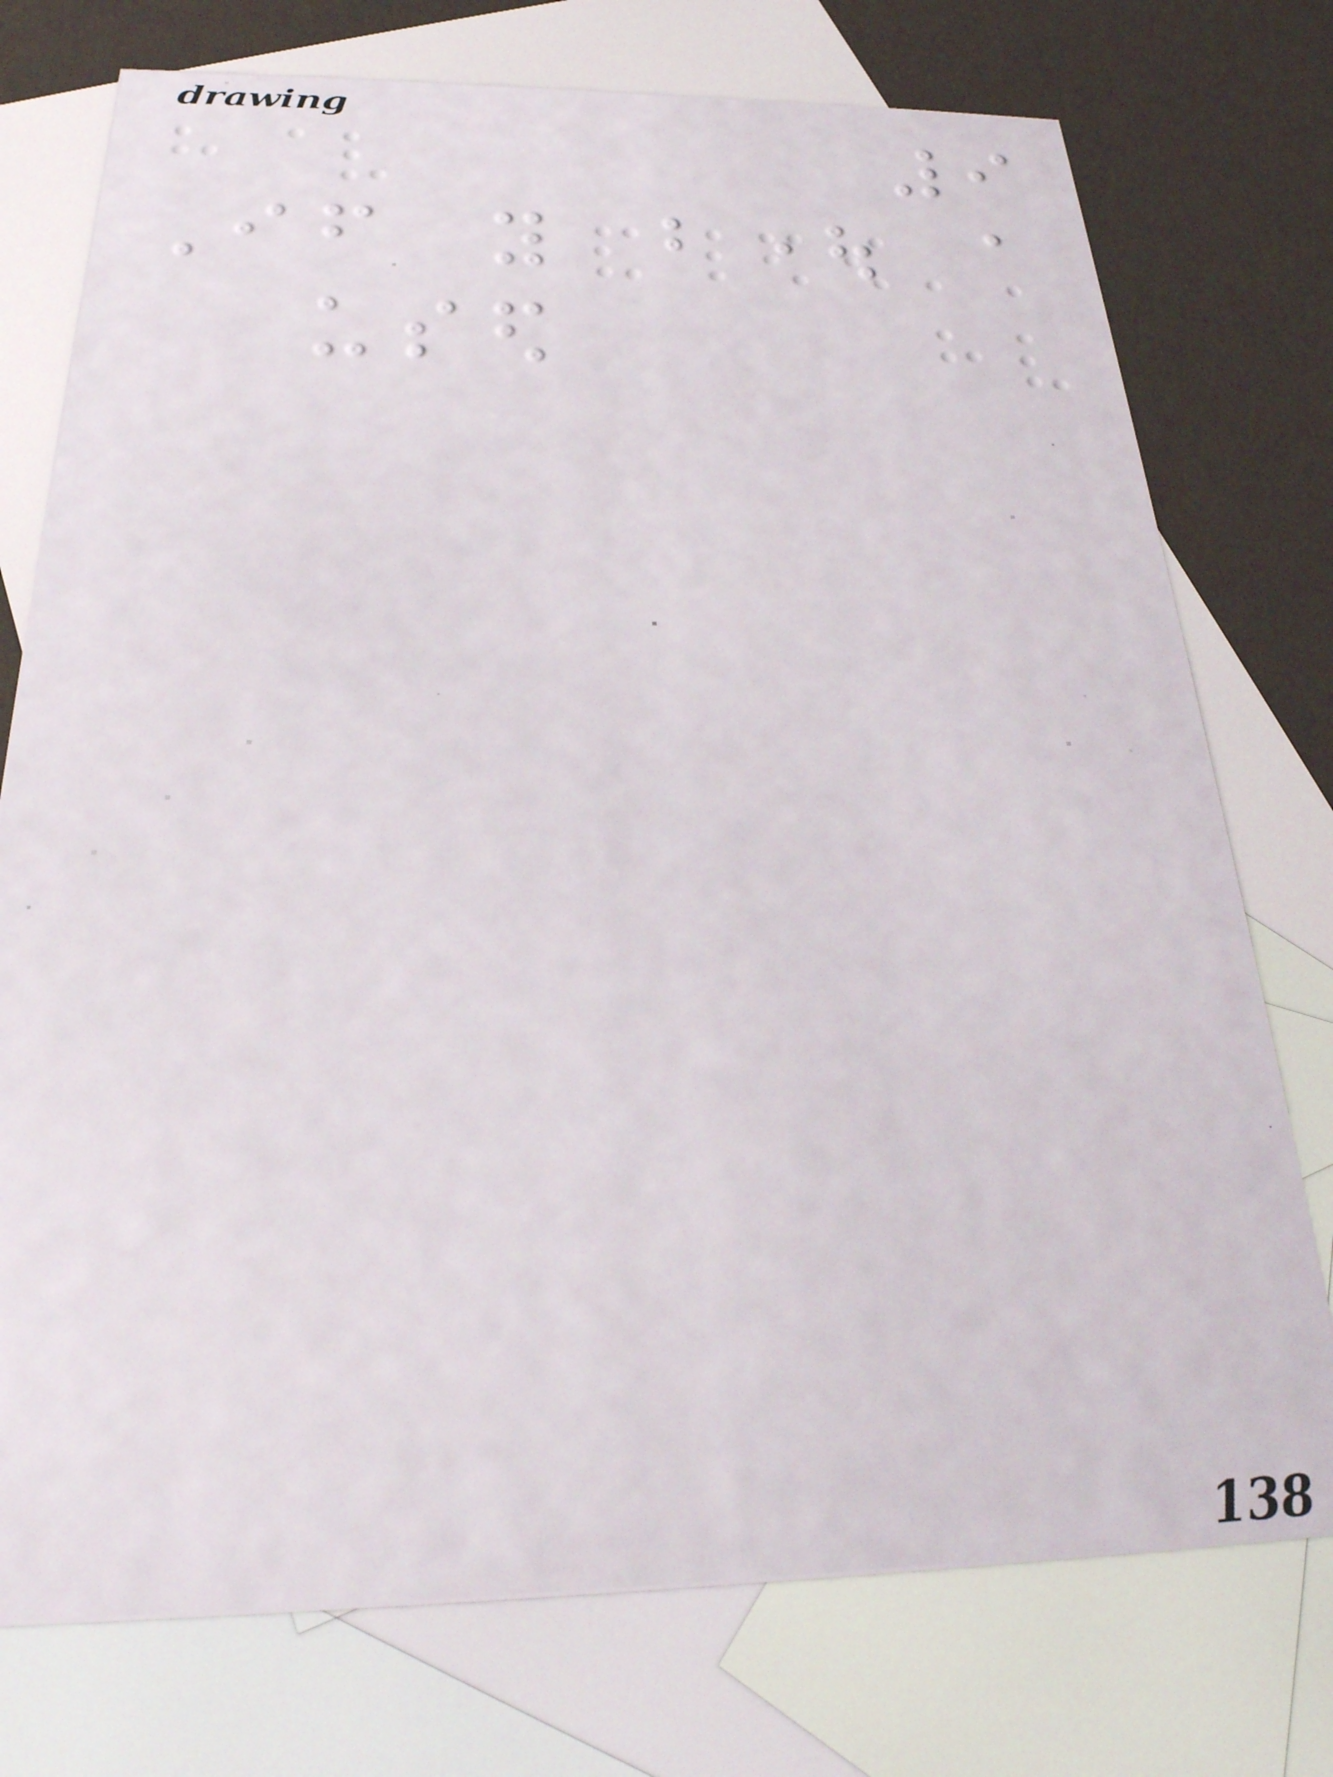9
If you bought a
used
